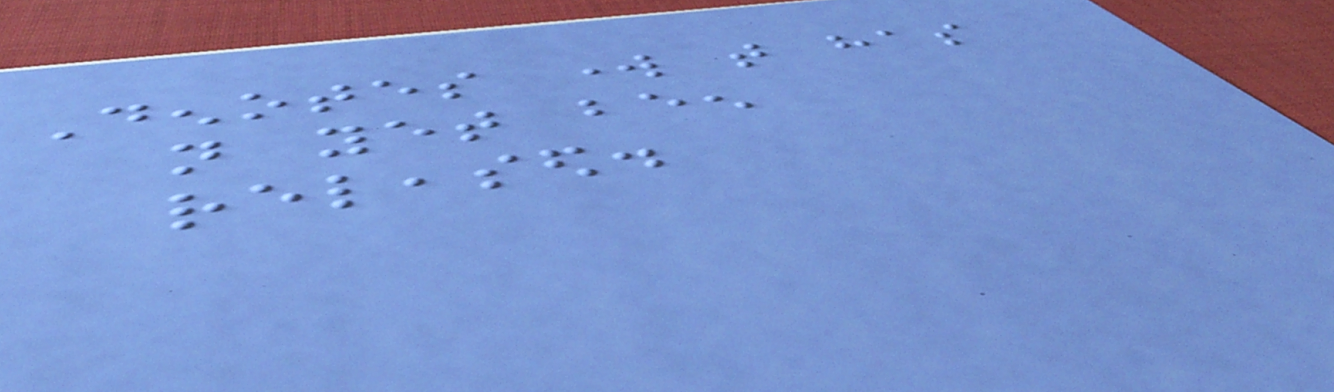Denotes work that has
not yet been
released.
